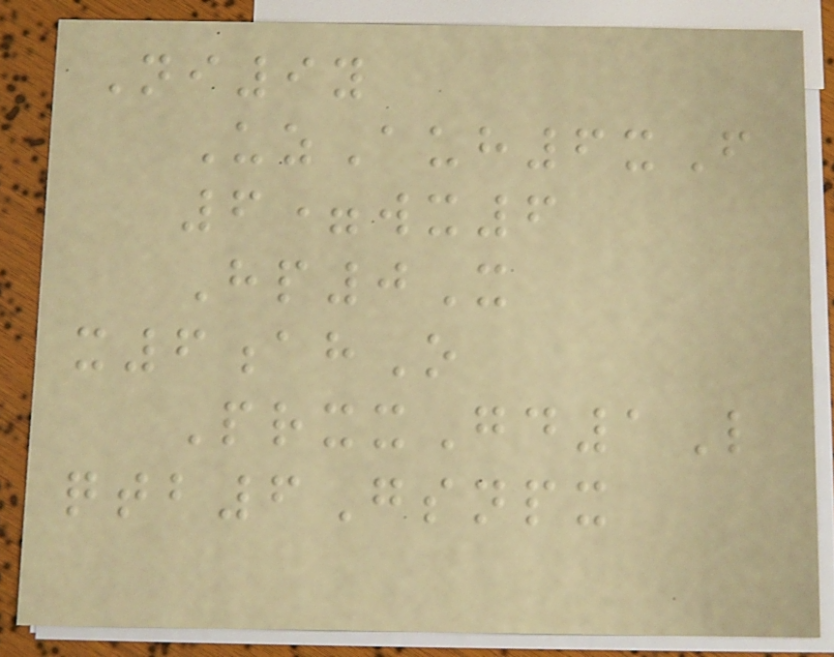Ni9y
UzAuh6xF
6=wx6
Hp0X
x6ahO
PrxxGd1L
qtb6Gsnpx
